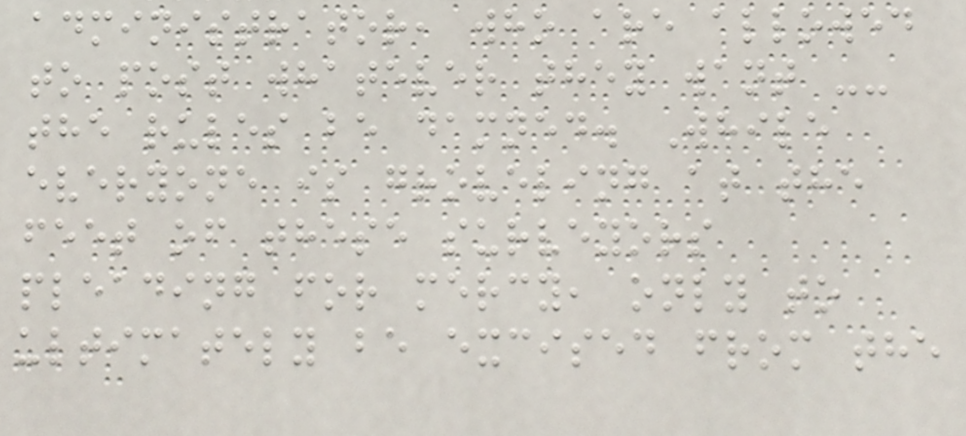administrator, who are allowed
to post whatever they want --
the rules be damned. While
everyone is groveling at the
feet of these surveyors
pleading for mercy, only to
ultimately be excised from the
